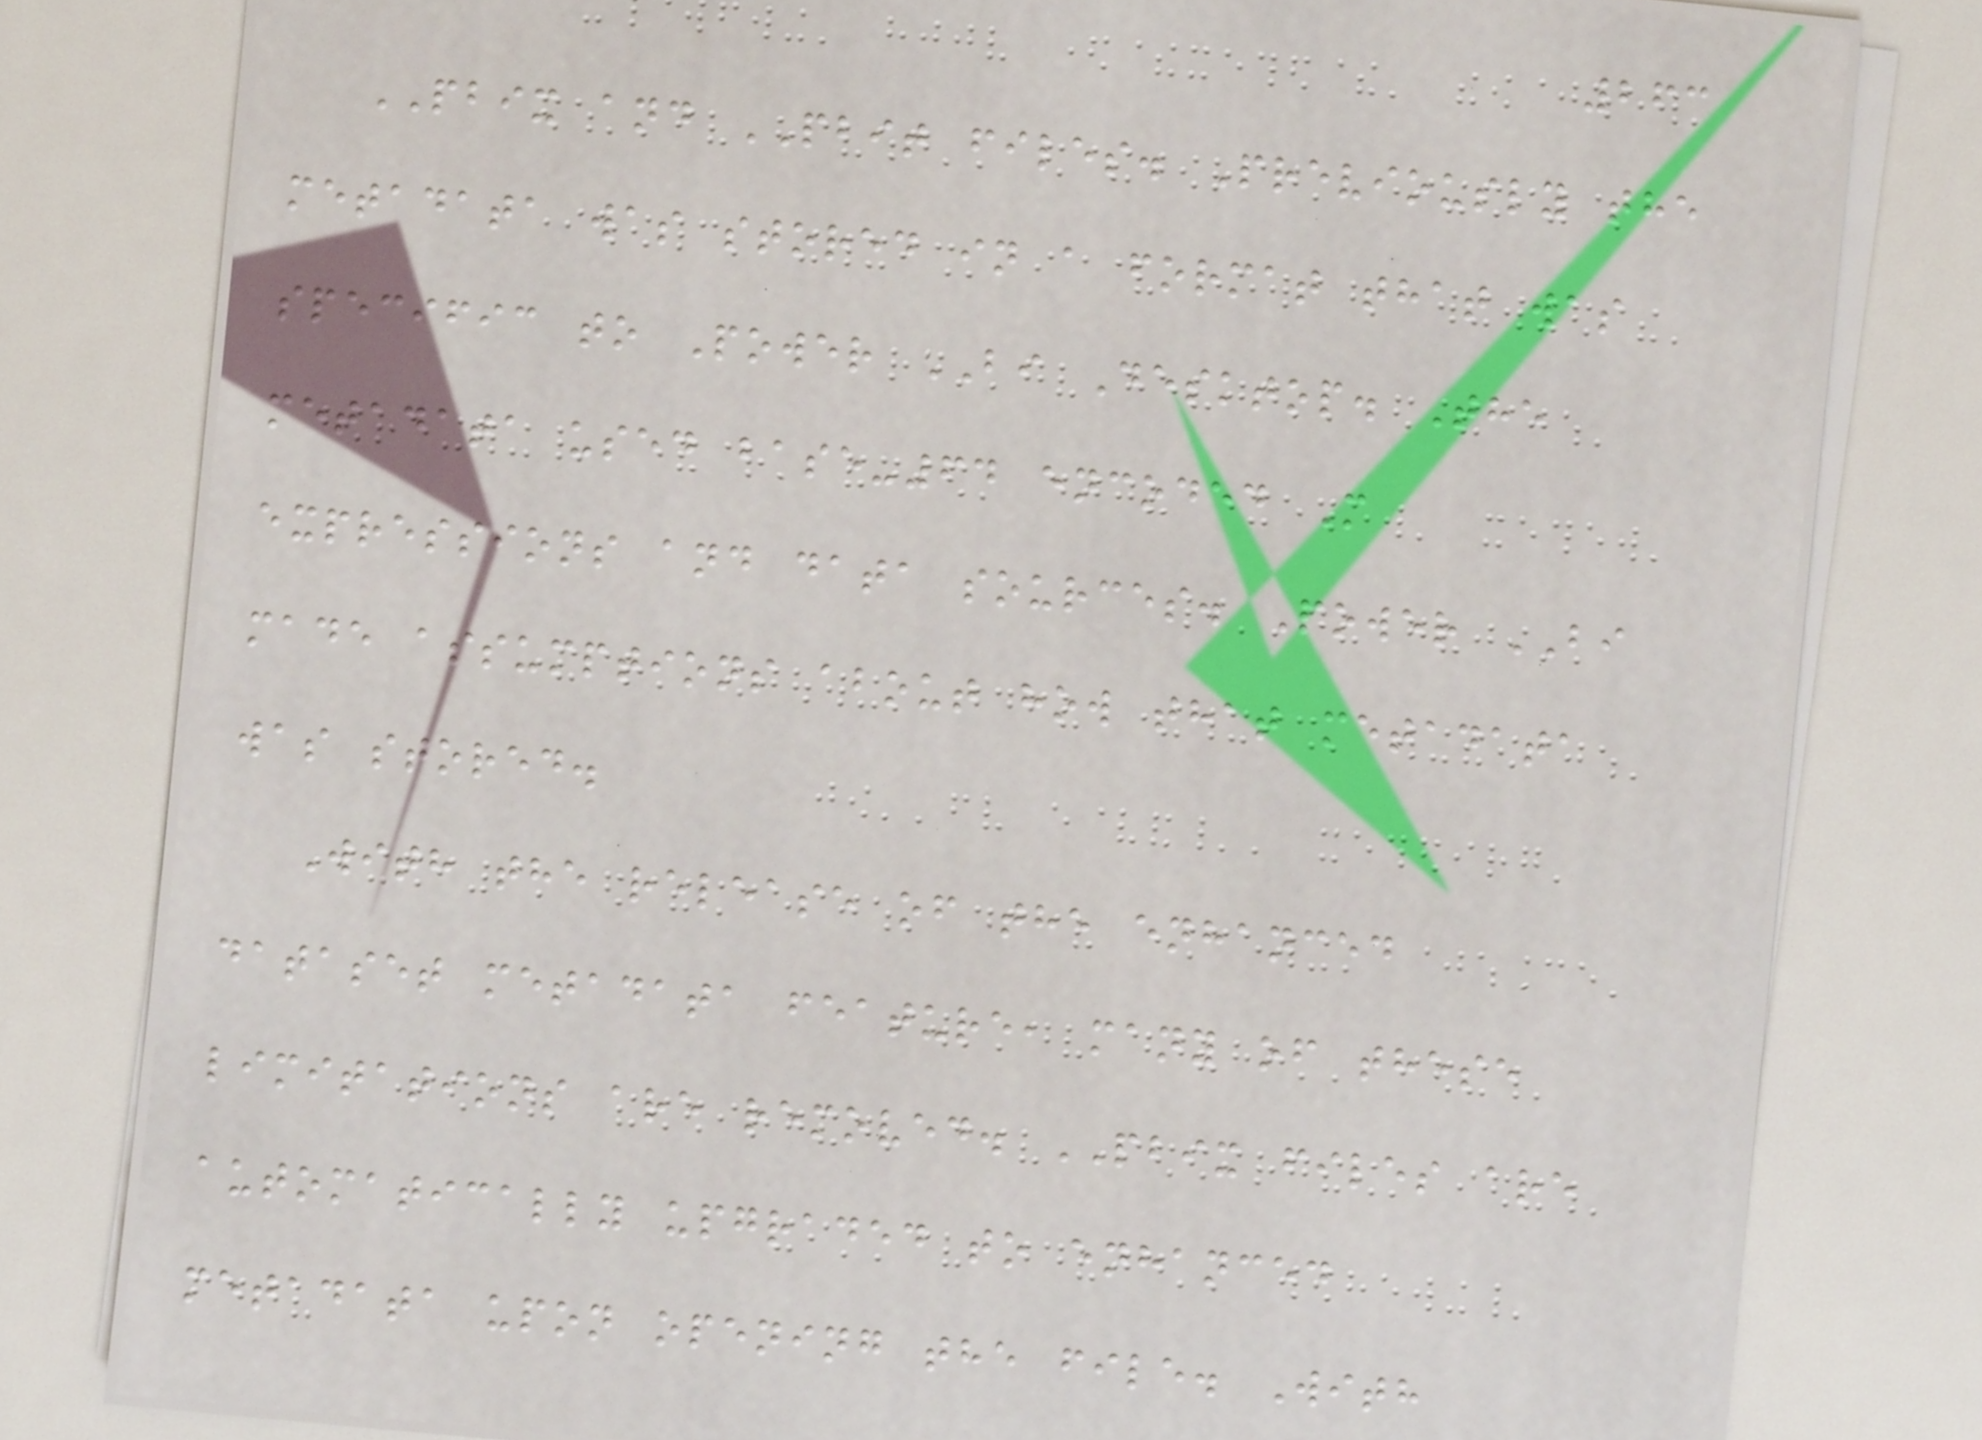263
PBIX and PBIT files. Previously the
metadata was stored in a format that was
specific to Power BI Desktop. The
metadata used base-64 encoded M
expressions and data sources. Power BI
made assumptions about how that metadata
was stored.
With the release of the enhanced
dataset metadata feature, many of these
limitations are removed. PBIX files are
automatically upgraded to enhanced
metadata upon opening the file. With
